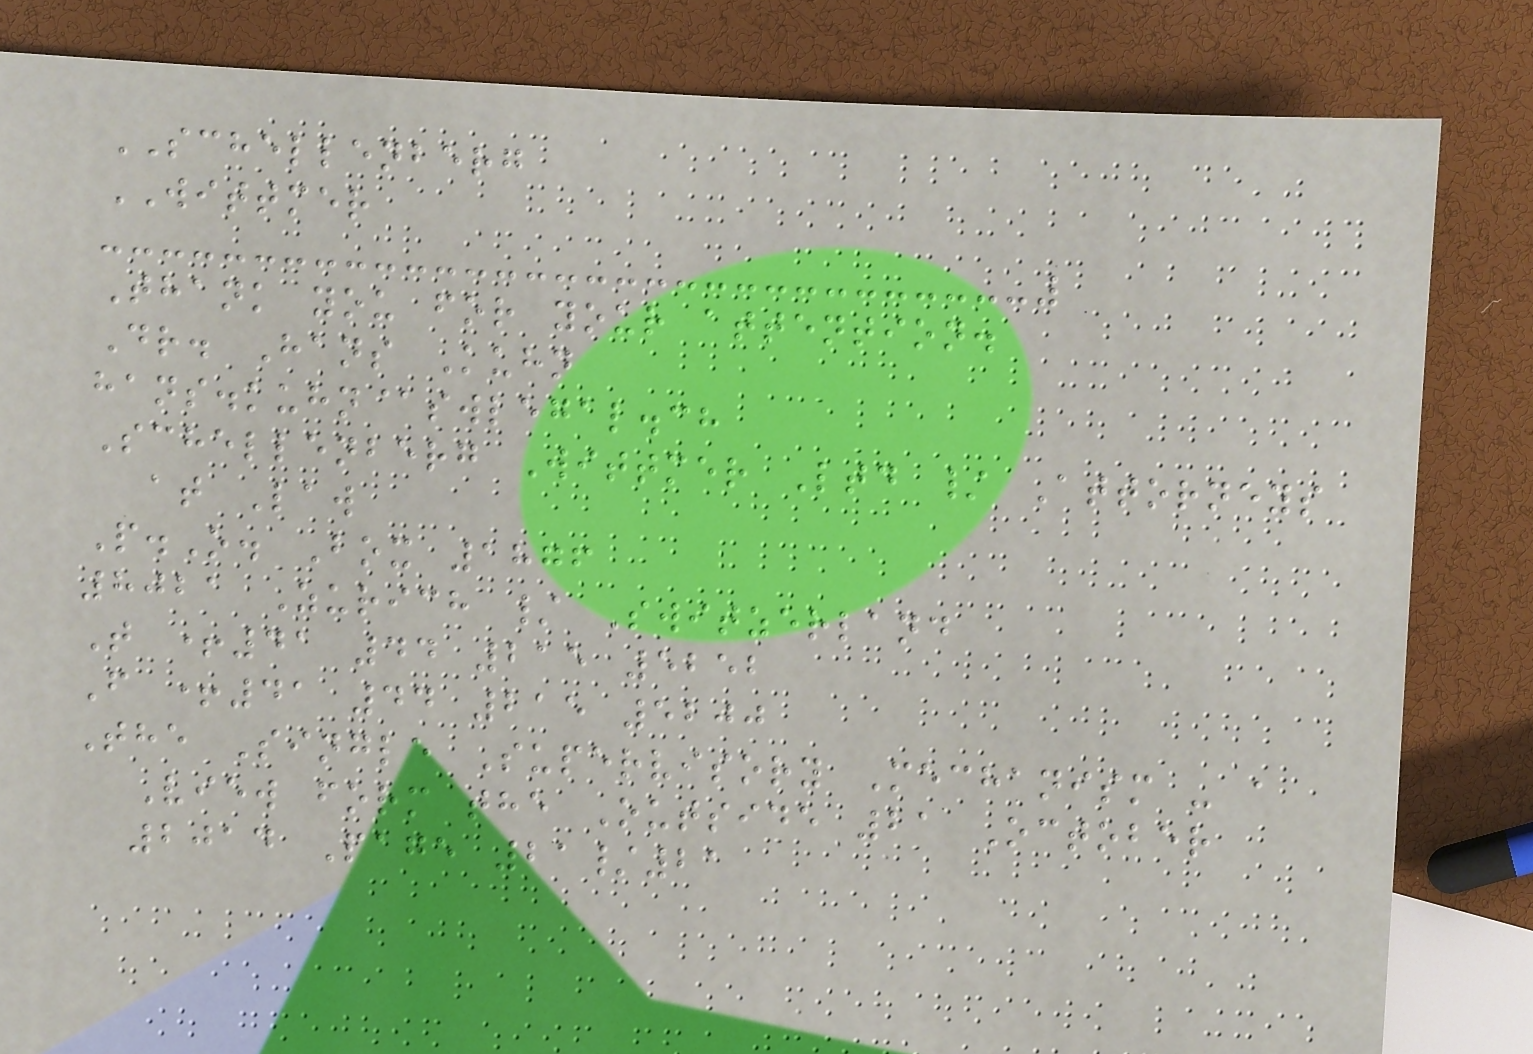SCHELLENBERG
WITTMER
Thank you for your attention.
Dr. Hans Kuhn
hans.kuhn@swlegal.ch
Schellenberg Wittmer Ltd / Attorneys
at Law
P.O. Box 1876
8021 Zurich / Switzerland
T +41 44 215 5252
F +41 44 215 5200
The Single Supervisory Mechanism - a
View form the Outside 21 October
2014 Page 21/21
